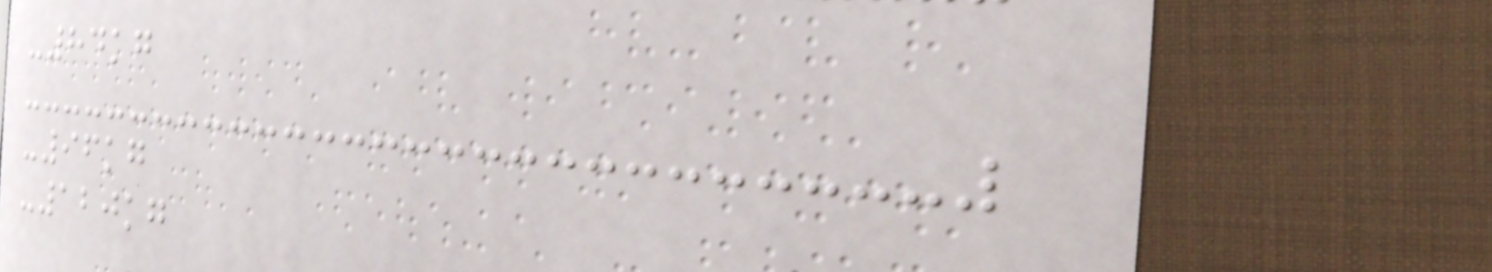-84kg
-96kg
-120kg
